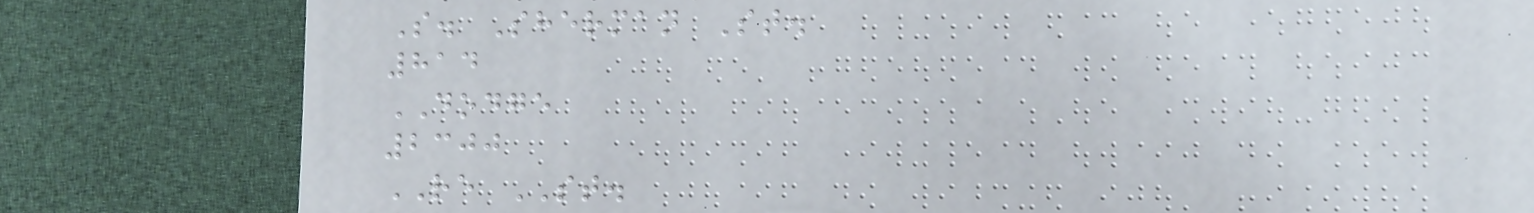S. Sherman St.
814
DODGE
2300
RE ST.
